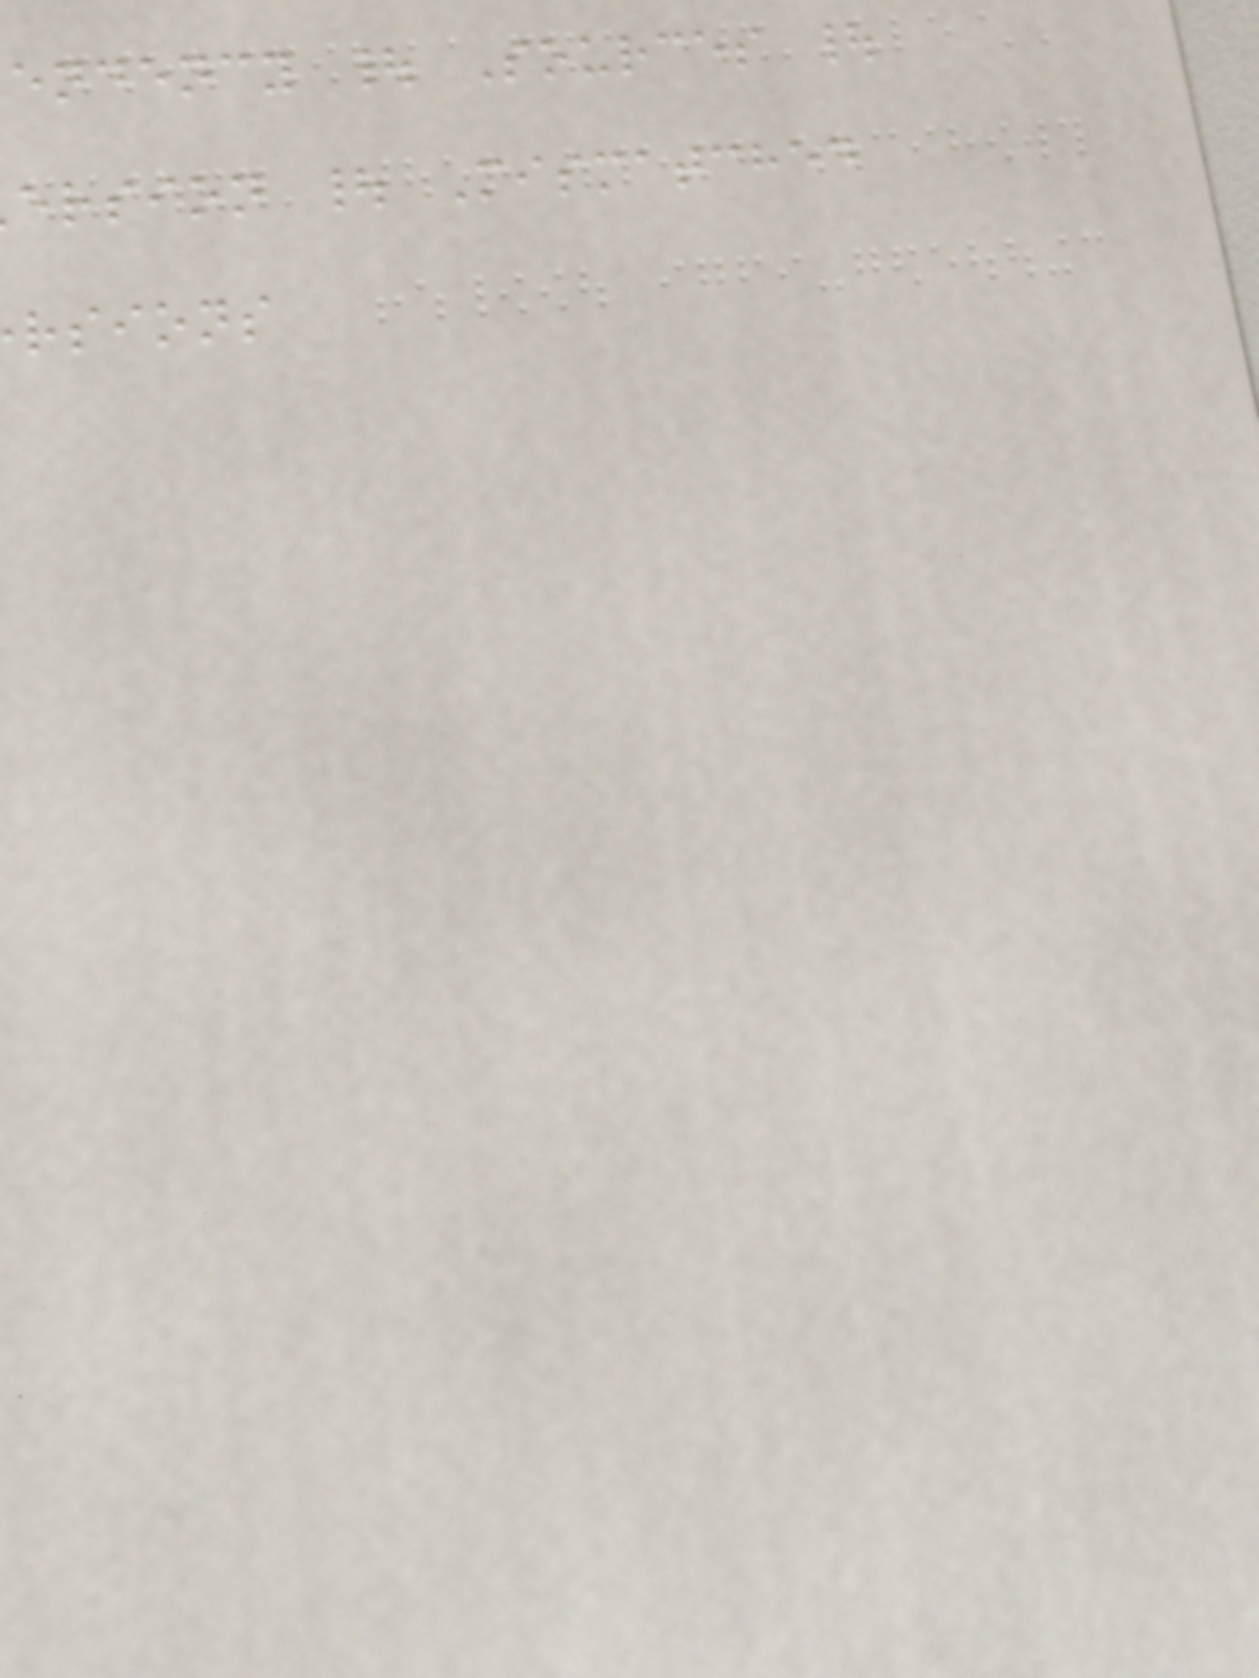endency | Sources |
ersion | Mismatched
rsions
